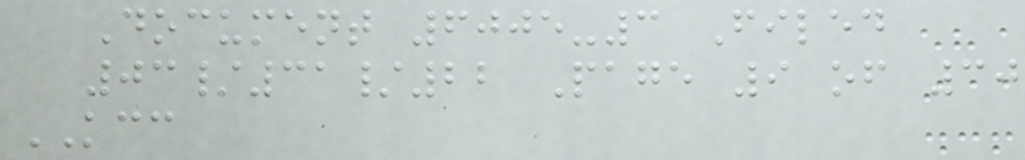Document 6005-3 Filed
03/31/22 Page 9 of 30
KCC
